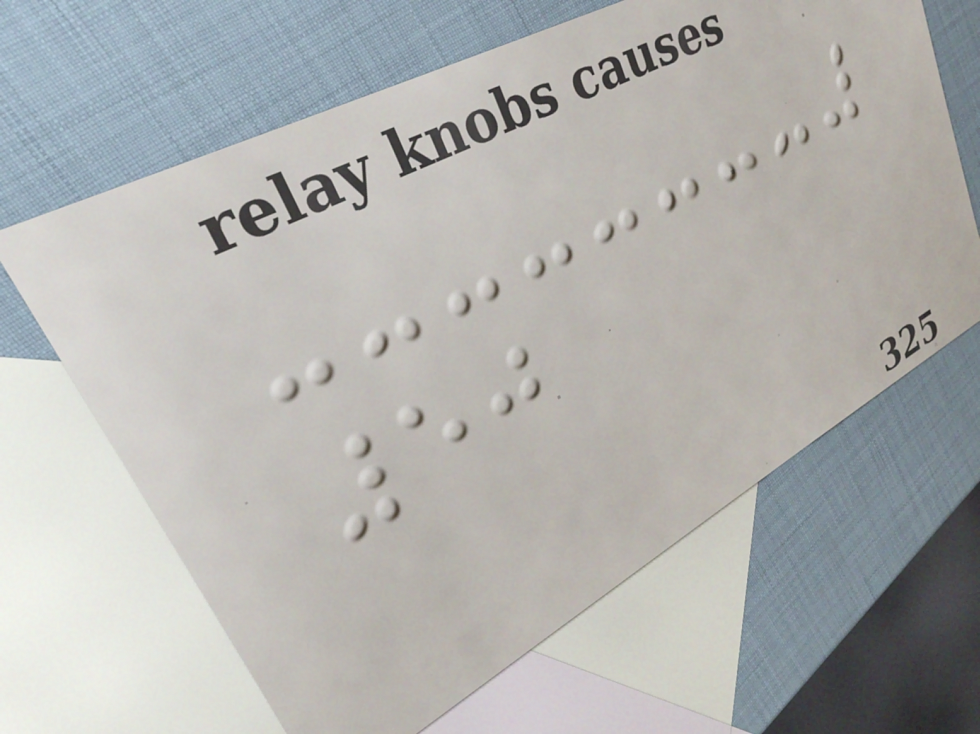50
